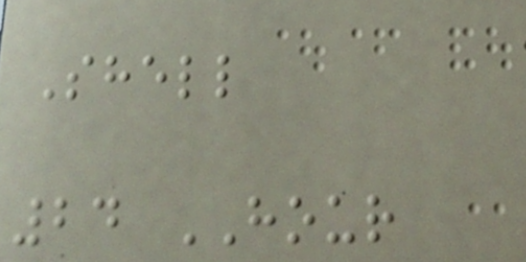Shell
24 HOUR
